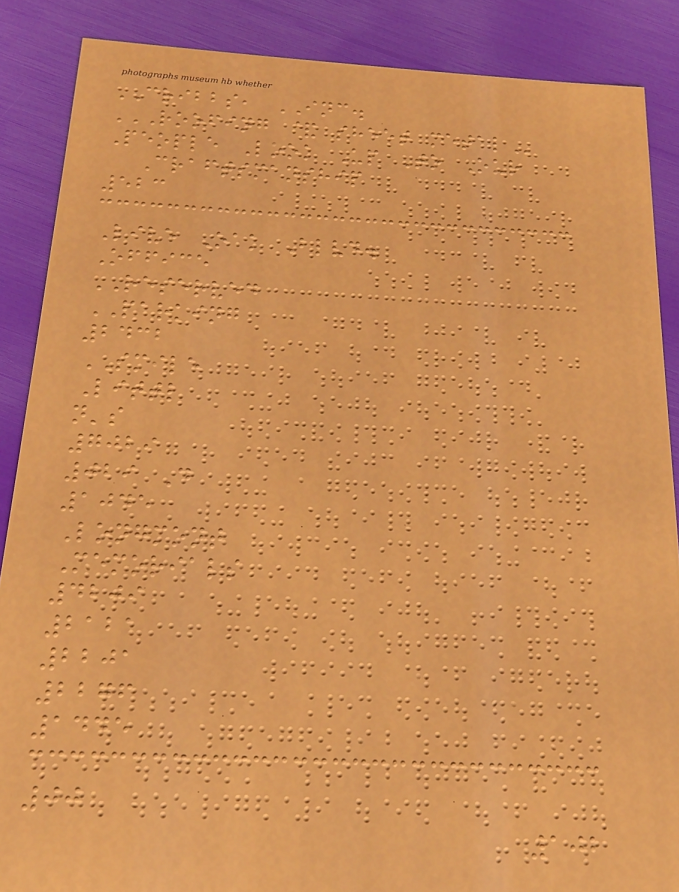CRIBBS, INC.
ROOFING & SHEET METAL
People Look Up To Our
Craftsmanship
523
Live Oak Blvd.
Office
RESERVED
PARKING
2432
SMILE
Littl
n's
7029
029 D
1045
Longmont
Memorials
4209
2121
2201
2276
1445
00
102
